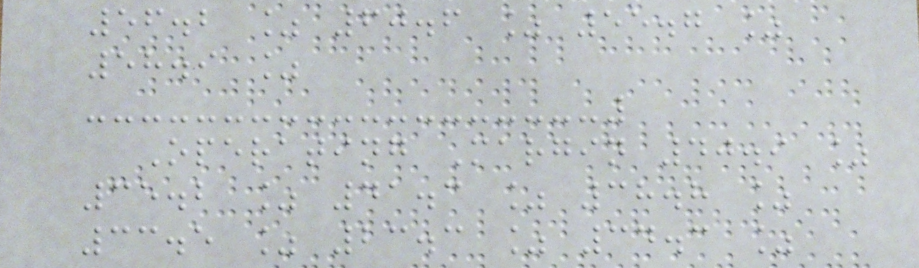56.2 % 60.6 % 55.7 %
58.9 %
Operating Margin 40.9 %
35.2 % 41.3 % 38.8 %
33.5 % 23.3 % 34.3 %
